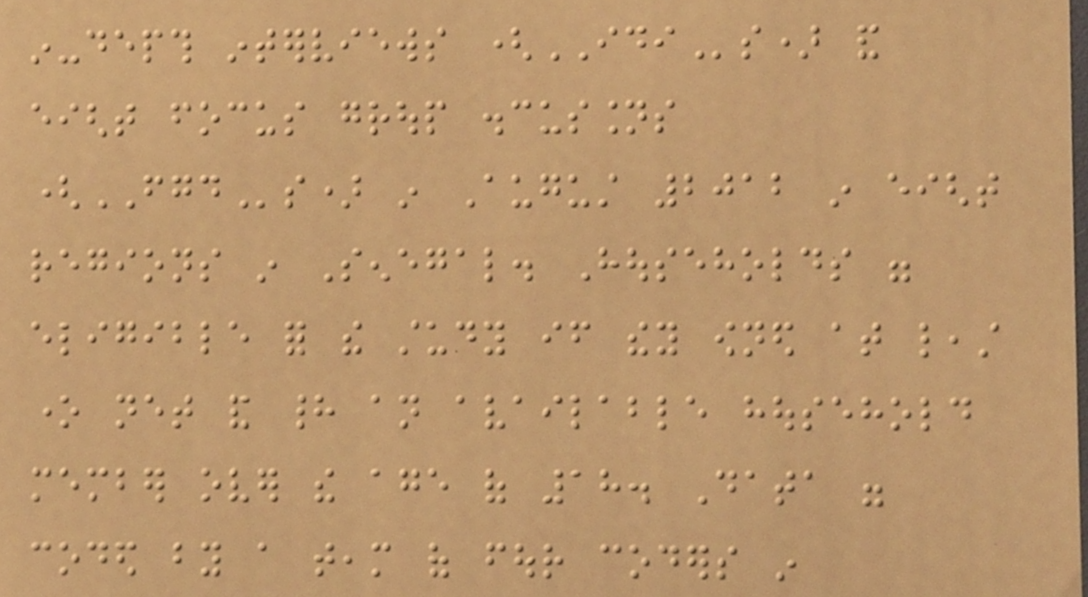in-depth interviews (IDIs) and
eight focus group discussions
(FGDs) in August 2012 in eight
regions in Senegal. Households were
eligible for the study if they owned at least
one net and had an available household
member over the age of 18. Data were
coded by a team of four coders in
